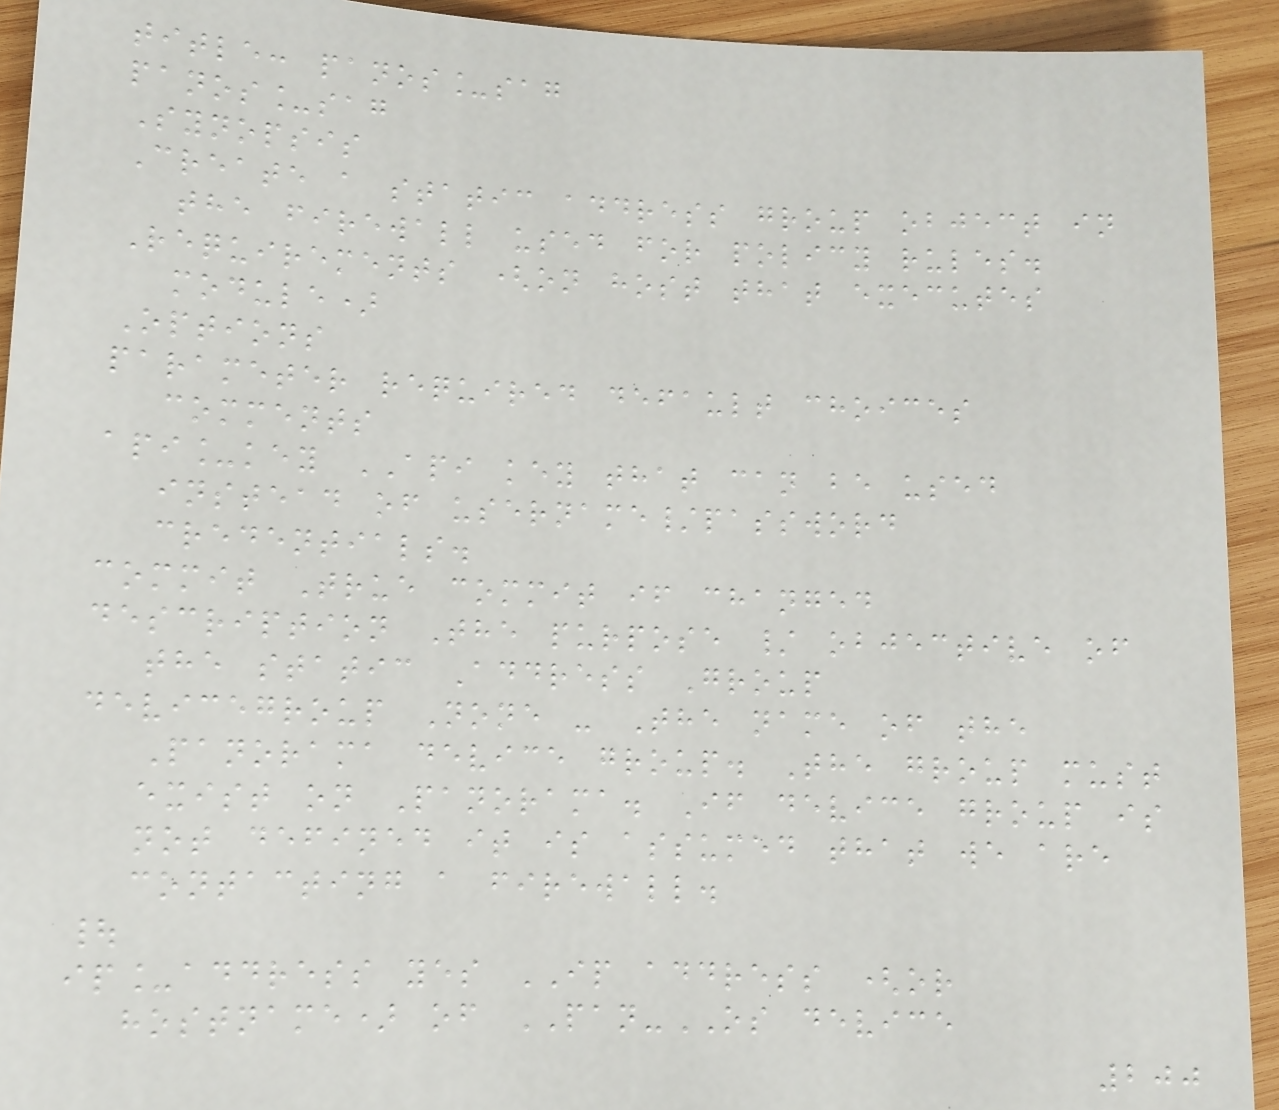title: panos_sag
panos_sag
Synopsis
Create a static address group object in
the firewall used for policy rules.
Requirements (on host that executes
module)
Options
parameter required default choices
comments
api_key API key that can be used
instead of username/password
credentials.
commit True commit if changed
description The purpose / objective of
the static Address Group
devicegroup None - The name of the
Panorama device group. The group must
exist on Panorama. If device group is
not defined it is assumed that we are
contacting a firewall.
|
ip_address yes IP address (or
hostname) of PAN-OS device
200
